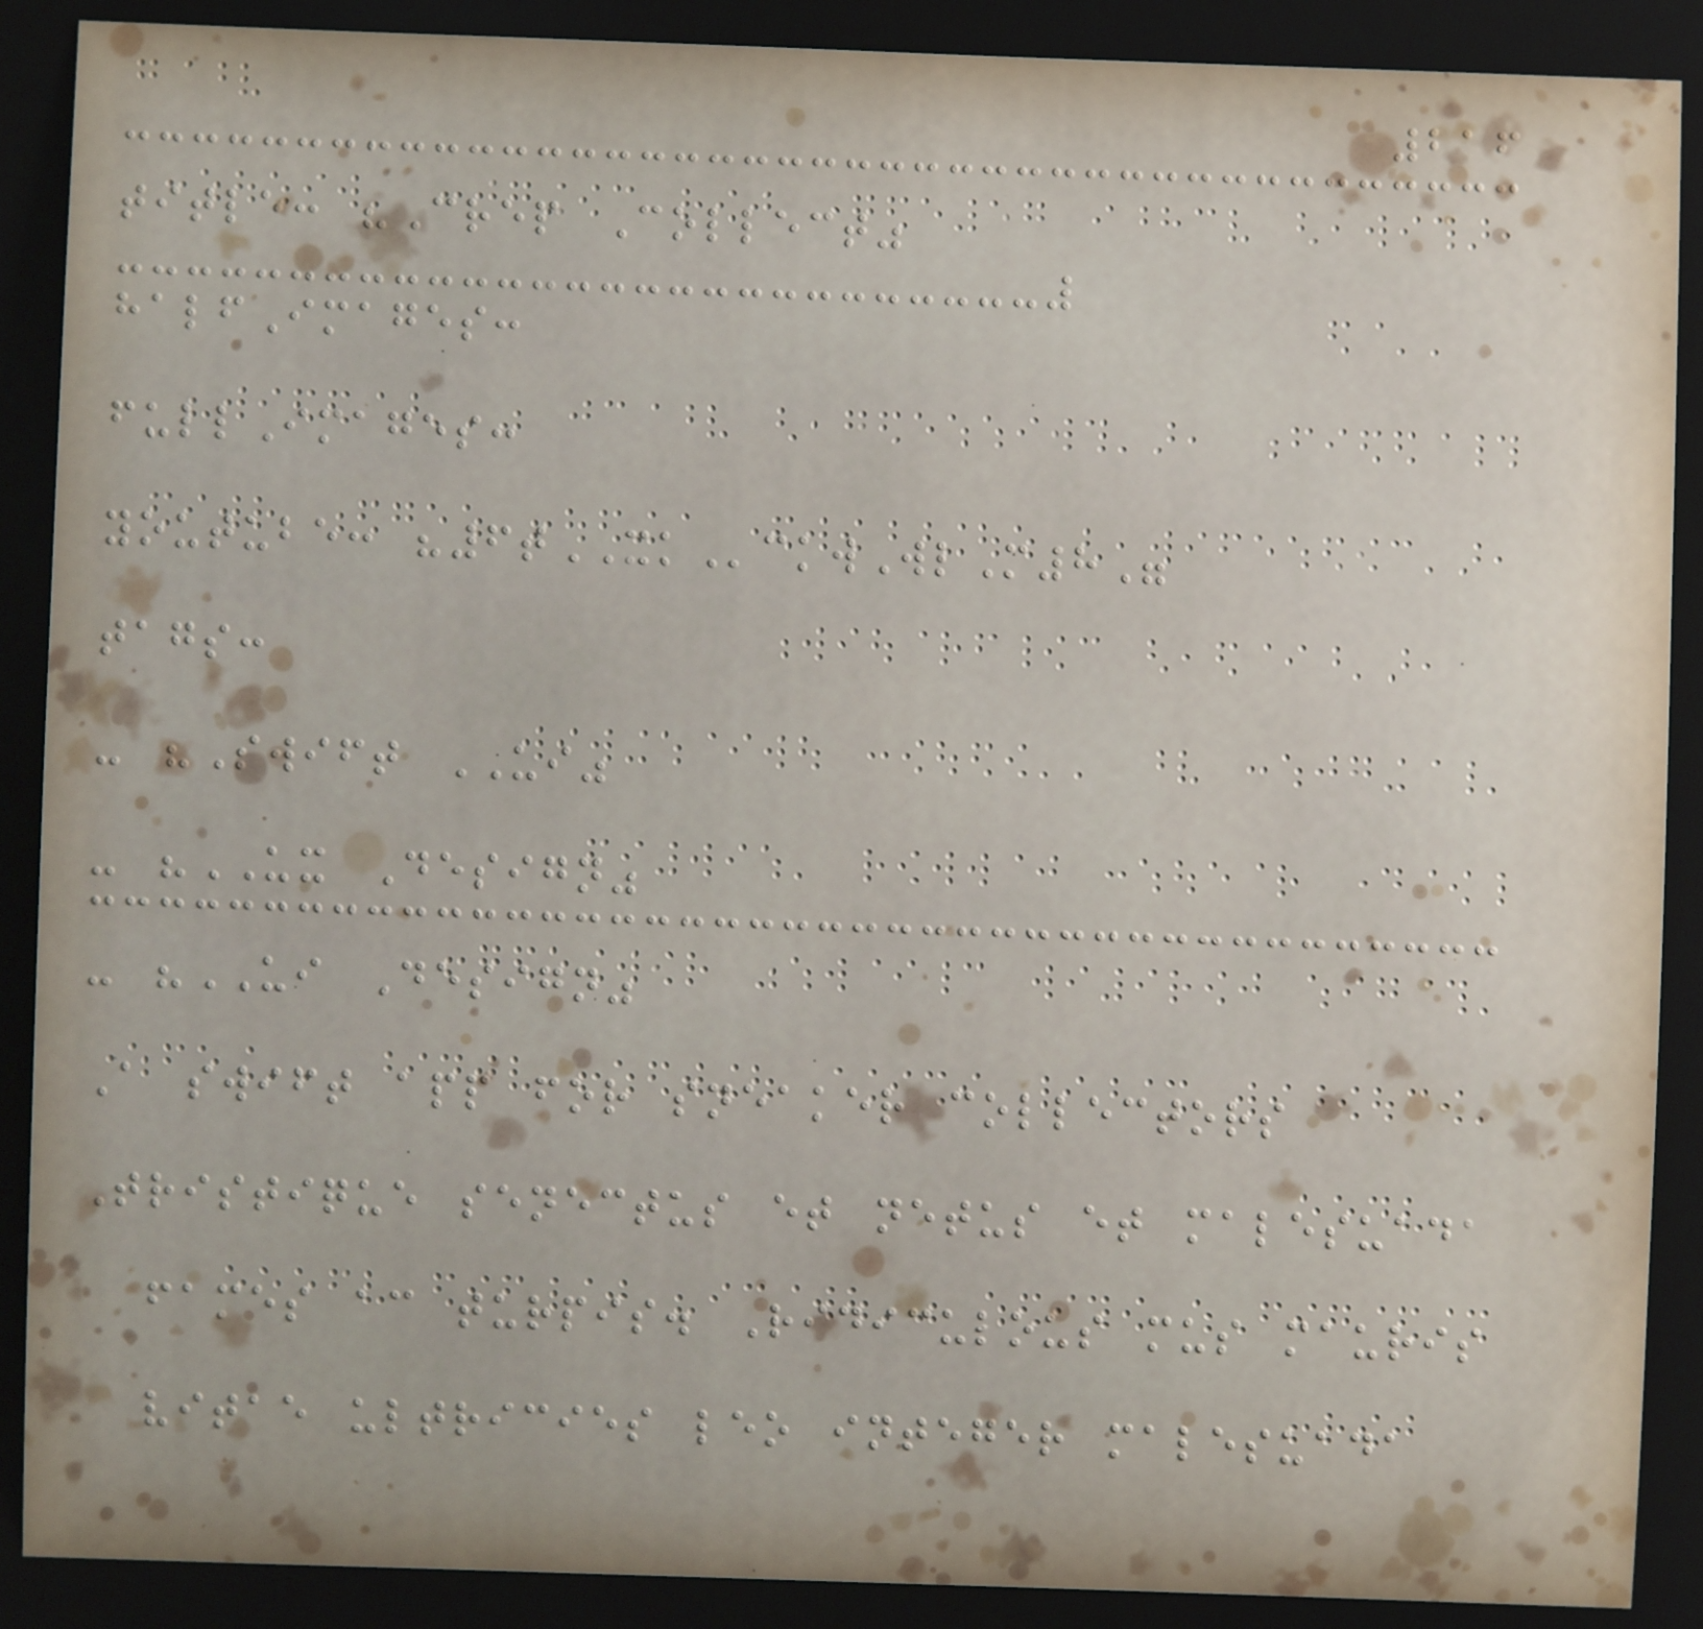216
title: "Crep Collect"
halfImages:
fullImages:
youtube: "6tXKckwWlM8"
tags:
- "Swift UI"
- "UX Design"
- "UI Design"
A swift app for sneaker collectors
Tristique senectus et netus et malesuada
fames ac turpis. Ridiculous mus mauris
vitae ultricies leo integer malesuada
